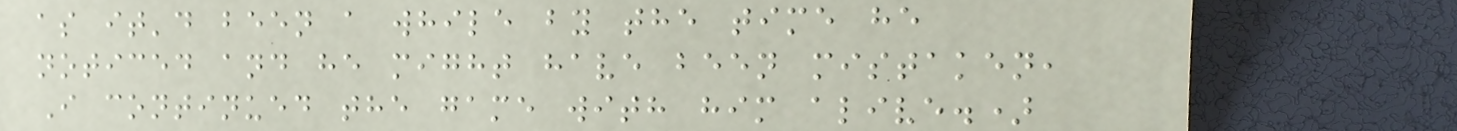as it'd been a while by the time he
noticed and he might have been mistaken,
I continued the game with him alive.)
